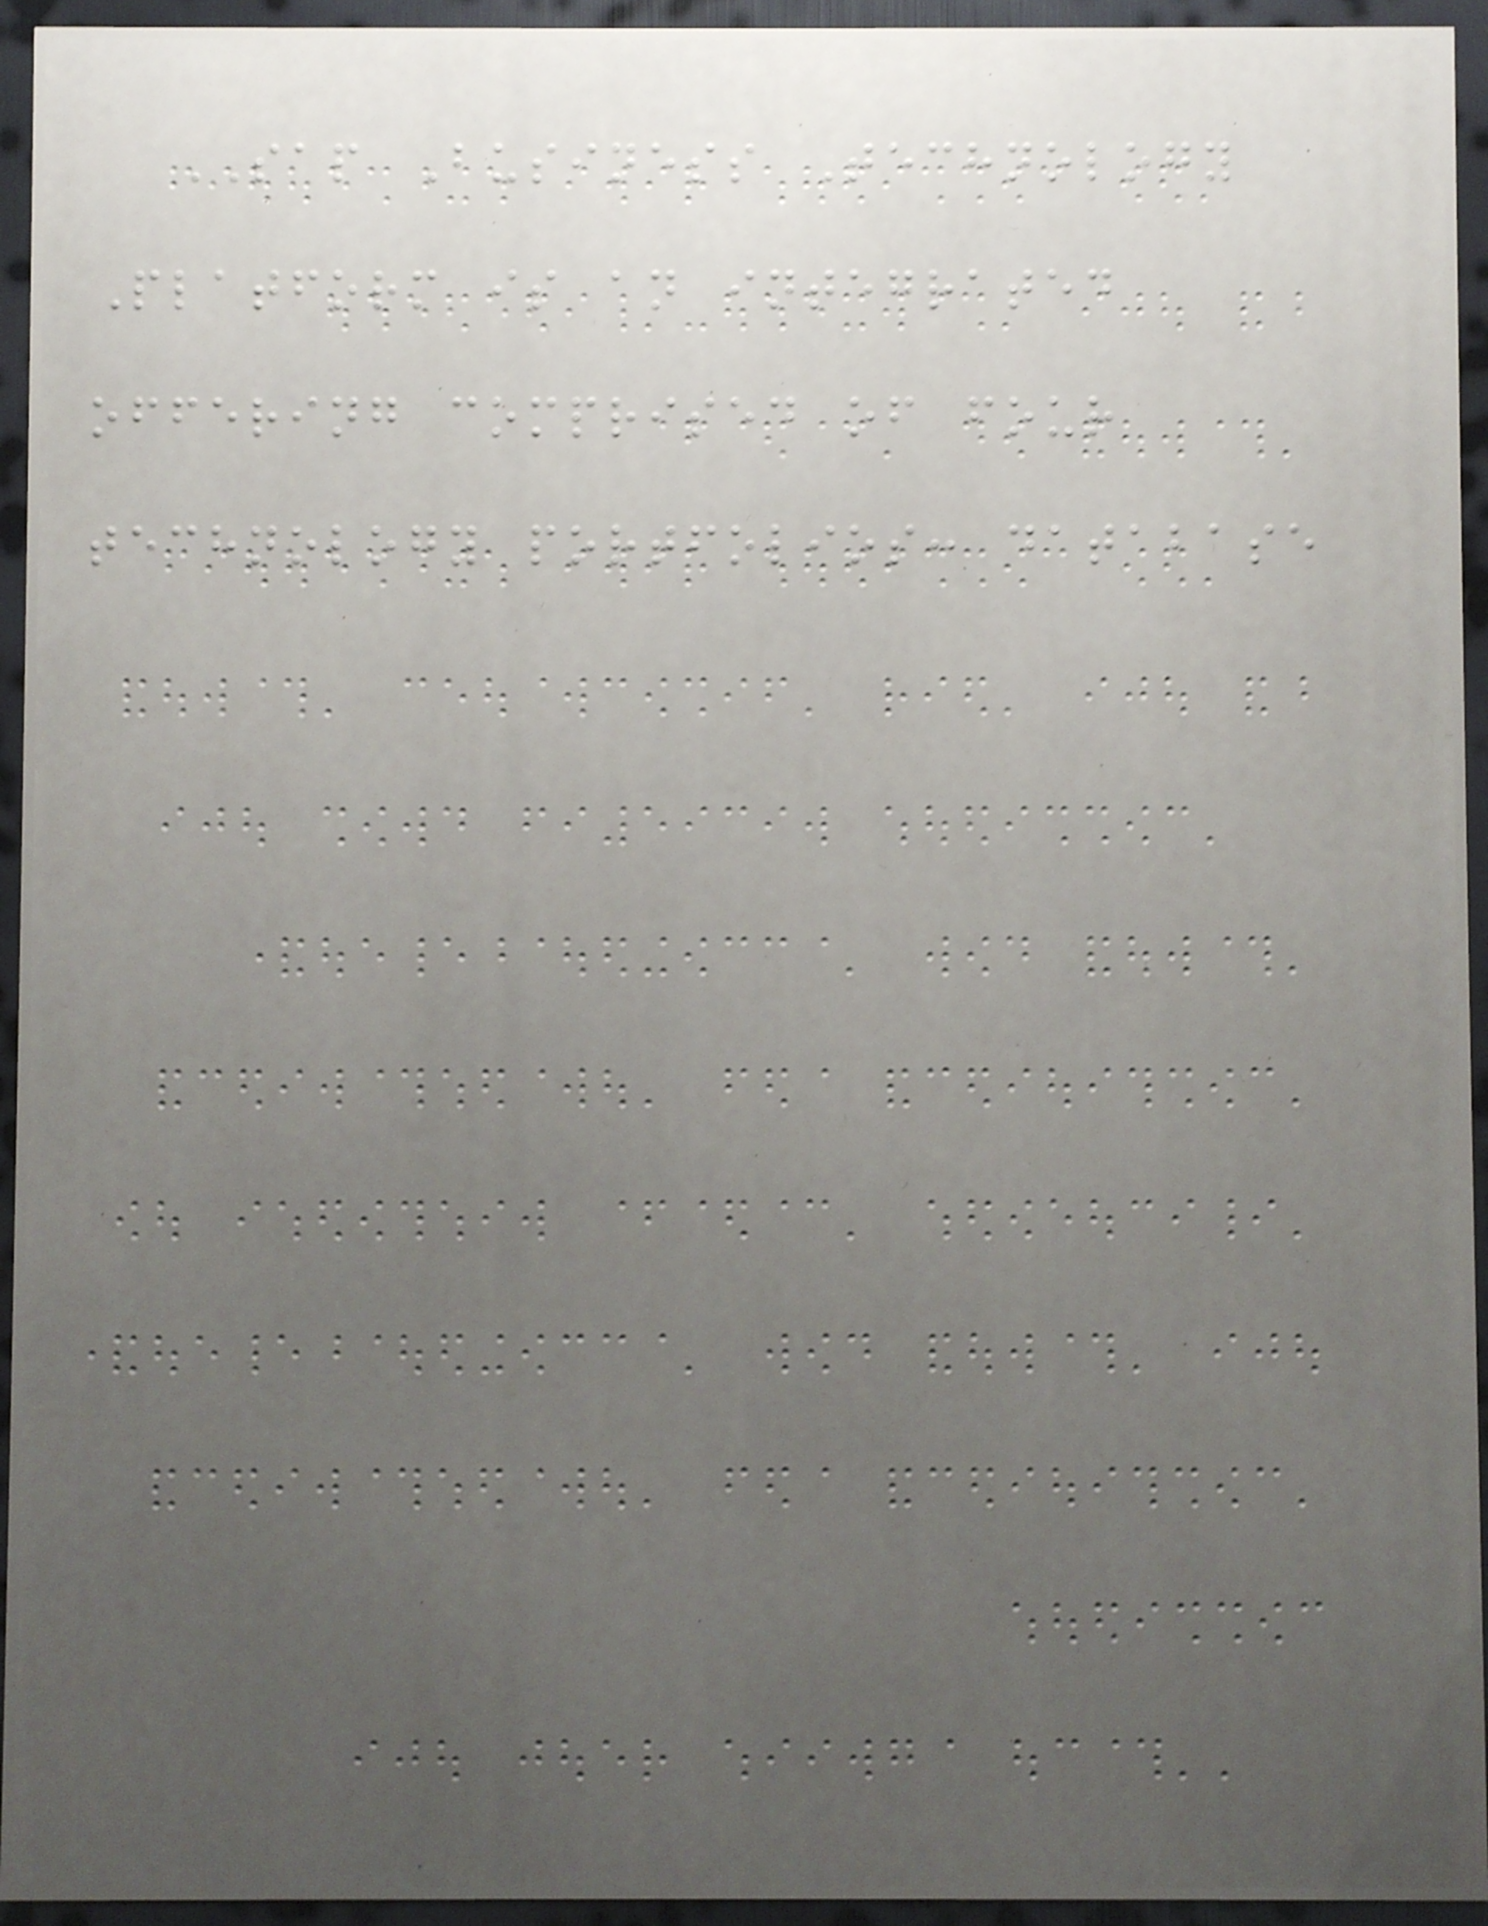SAP Business Technology
Platform is an integrated
offering comprised of four
technology portfolios: database
